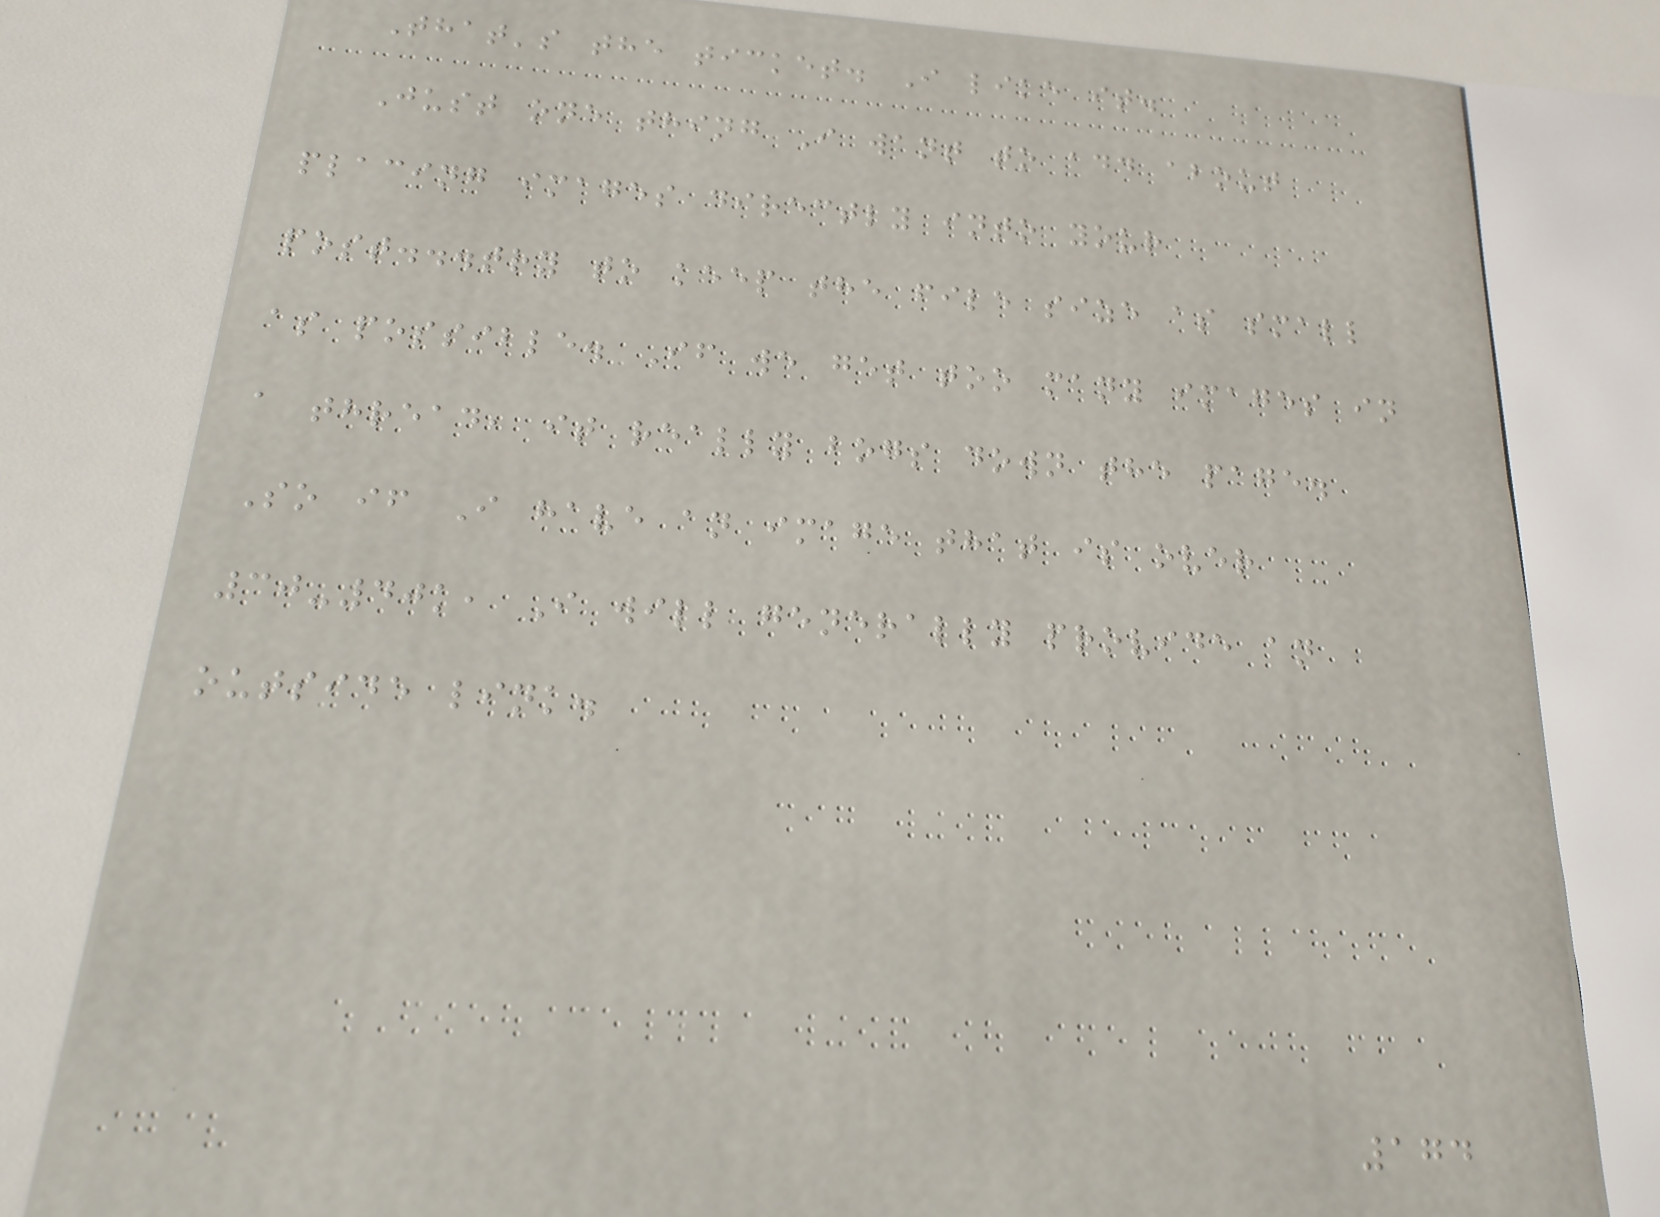That's the ticket. I like it.
Just one thing I want to add about
placing images directly into your
post...try to keep the file size as small
as possible. If we get too many images in
a thread, it really bogs down the page.
So if I have an image that is over
30-40k, I will generally provide an
outside link.
174
